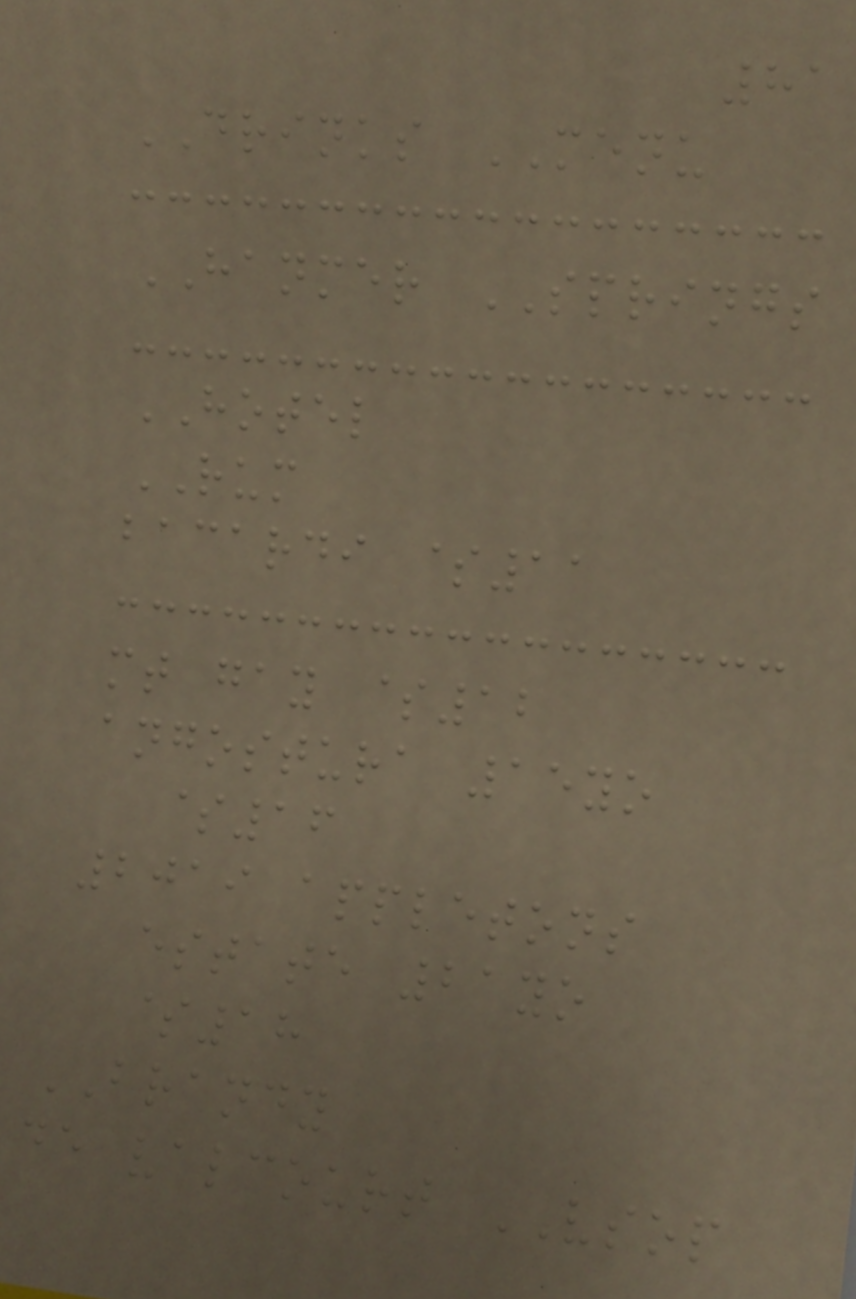81
DRINKS MENU
HANMER SPRINGS
HOTEL
RUM
bacardi $11
mt gay $12
angostura 15yo
$16
2019 appletons
estate 21yo
$18
BRANDY
de valcourt VSOP
